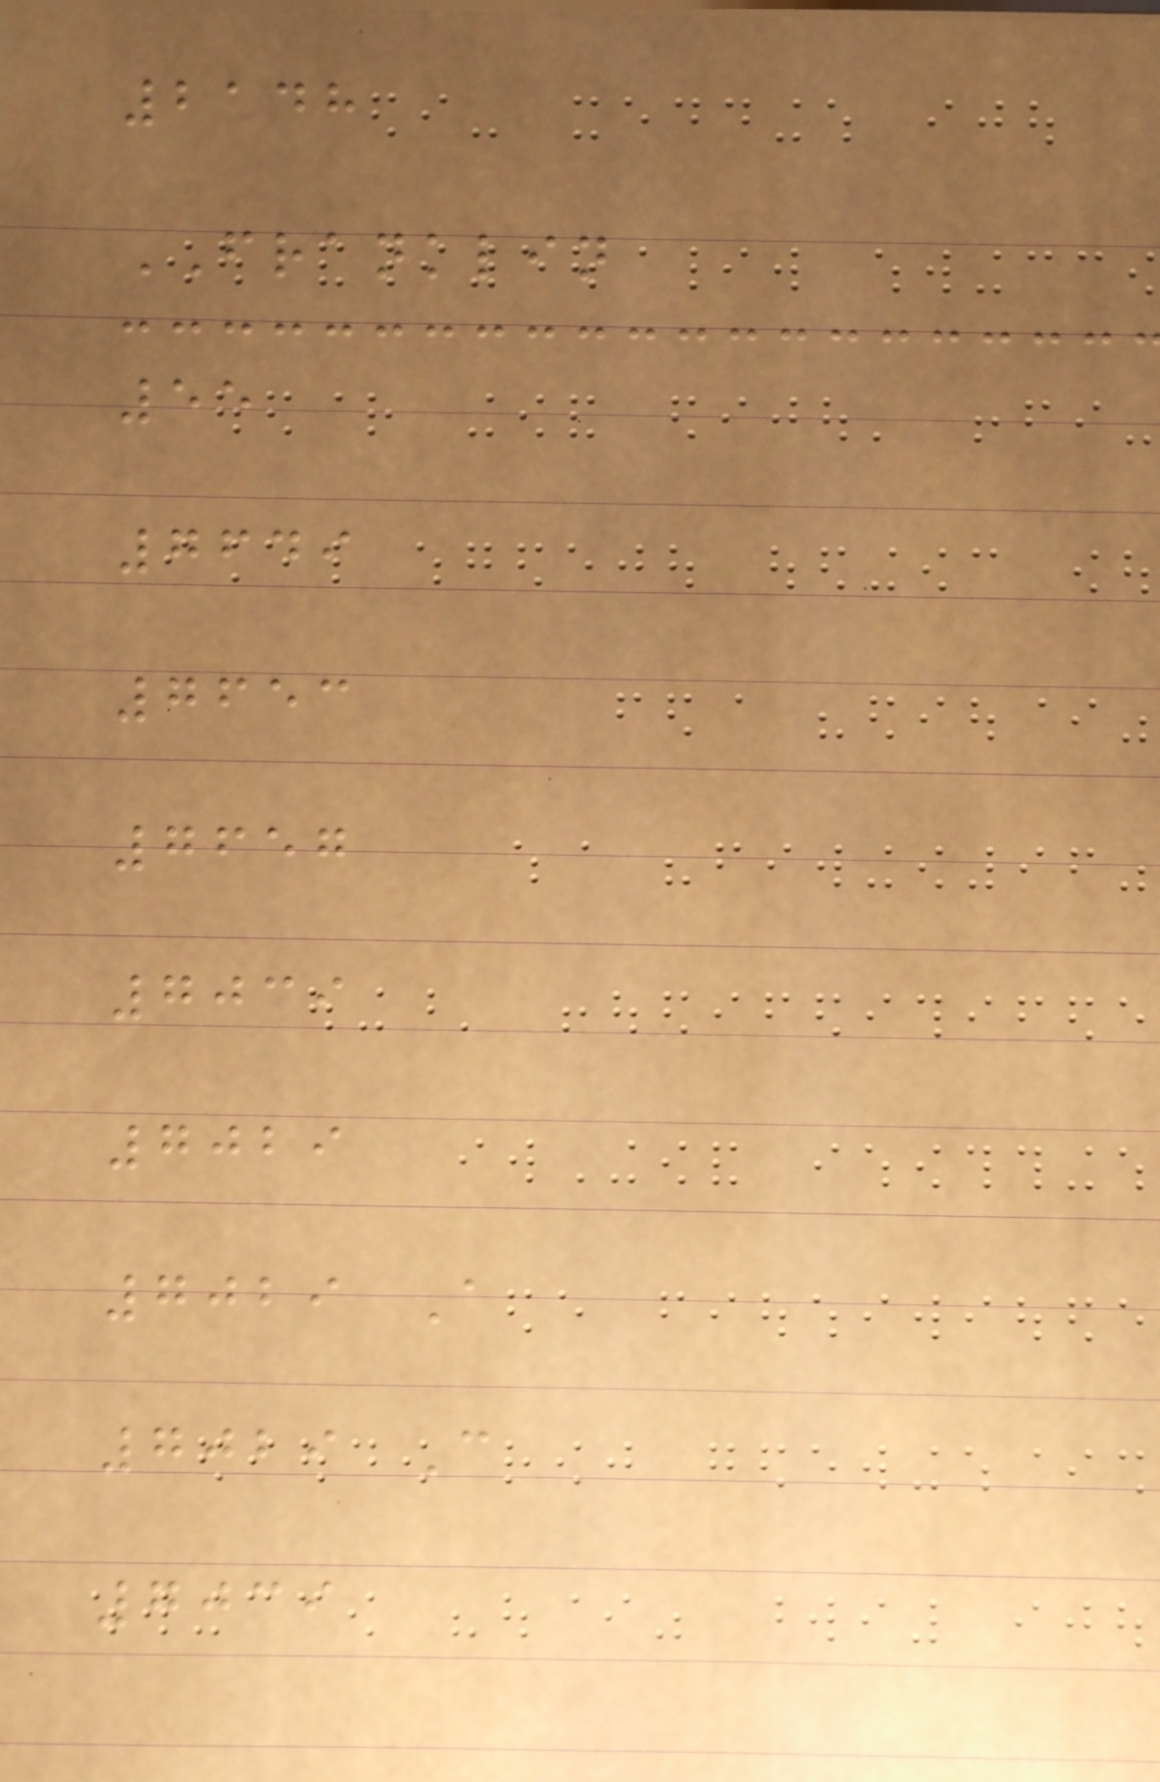2148
FRANKLIN
55
7649
7653
7657
7039
7029
7029 A
7029 C
7039
